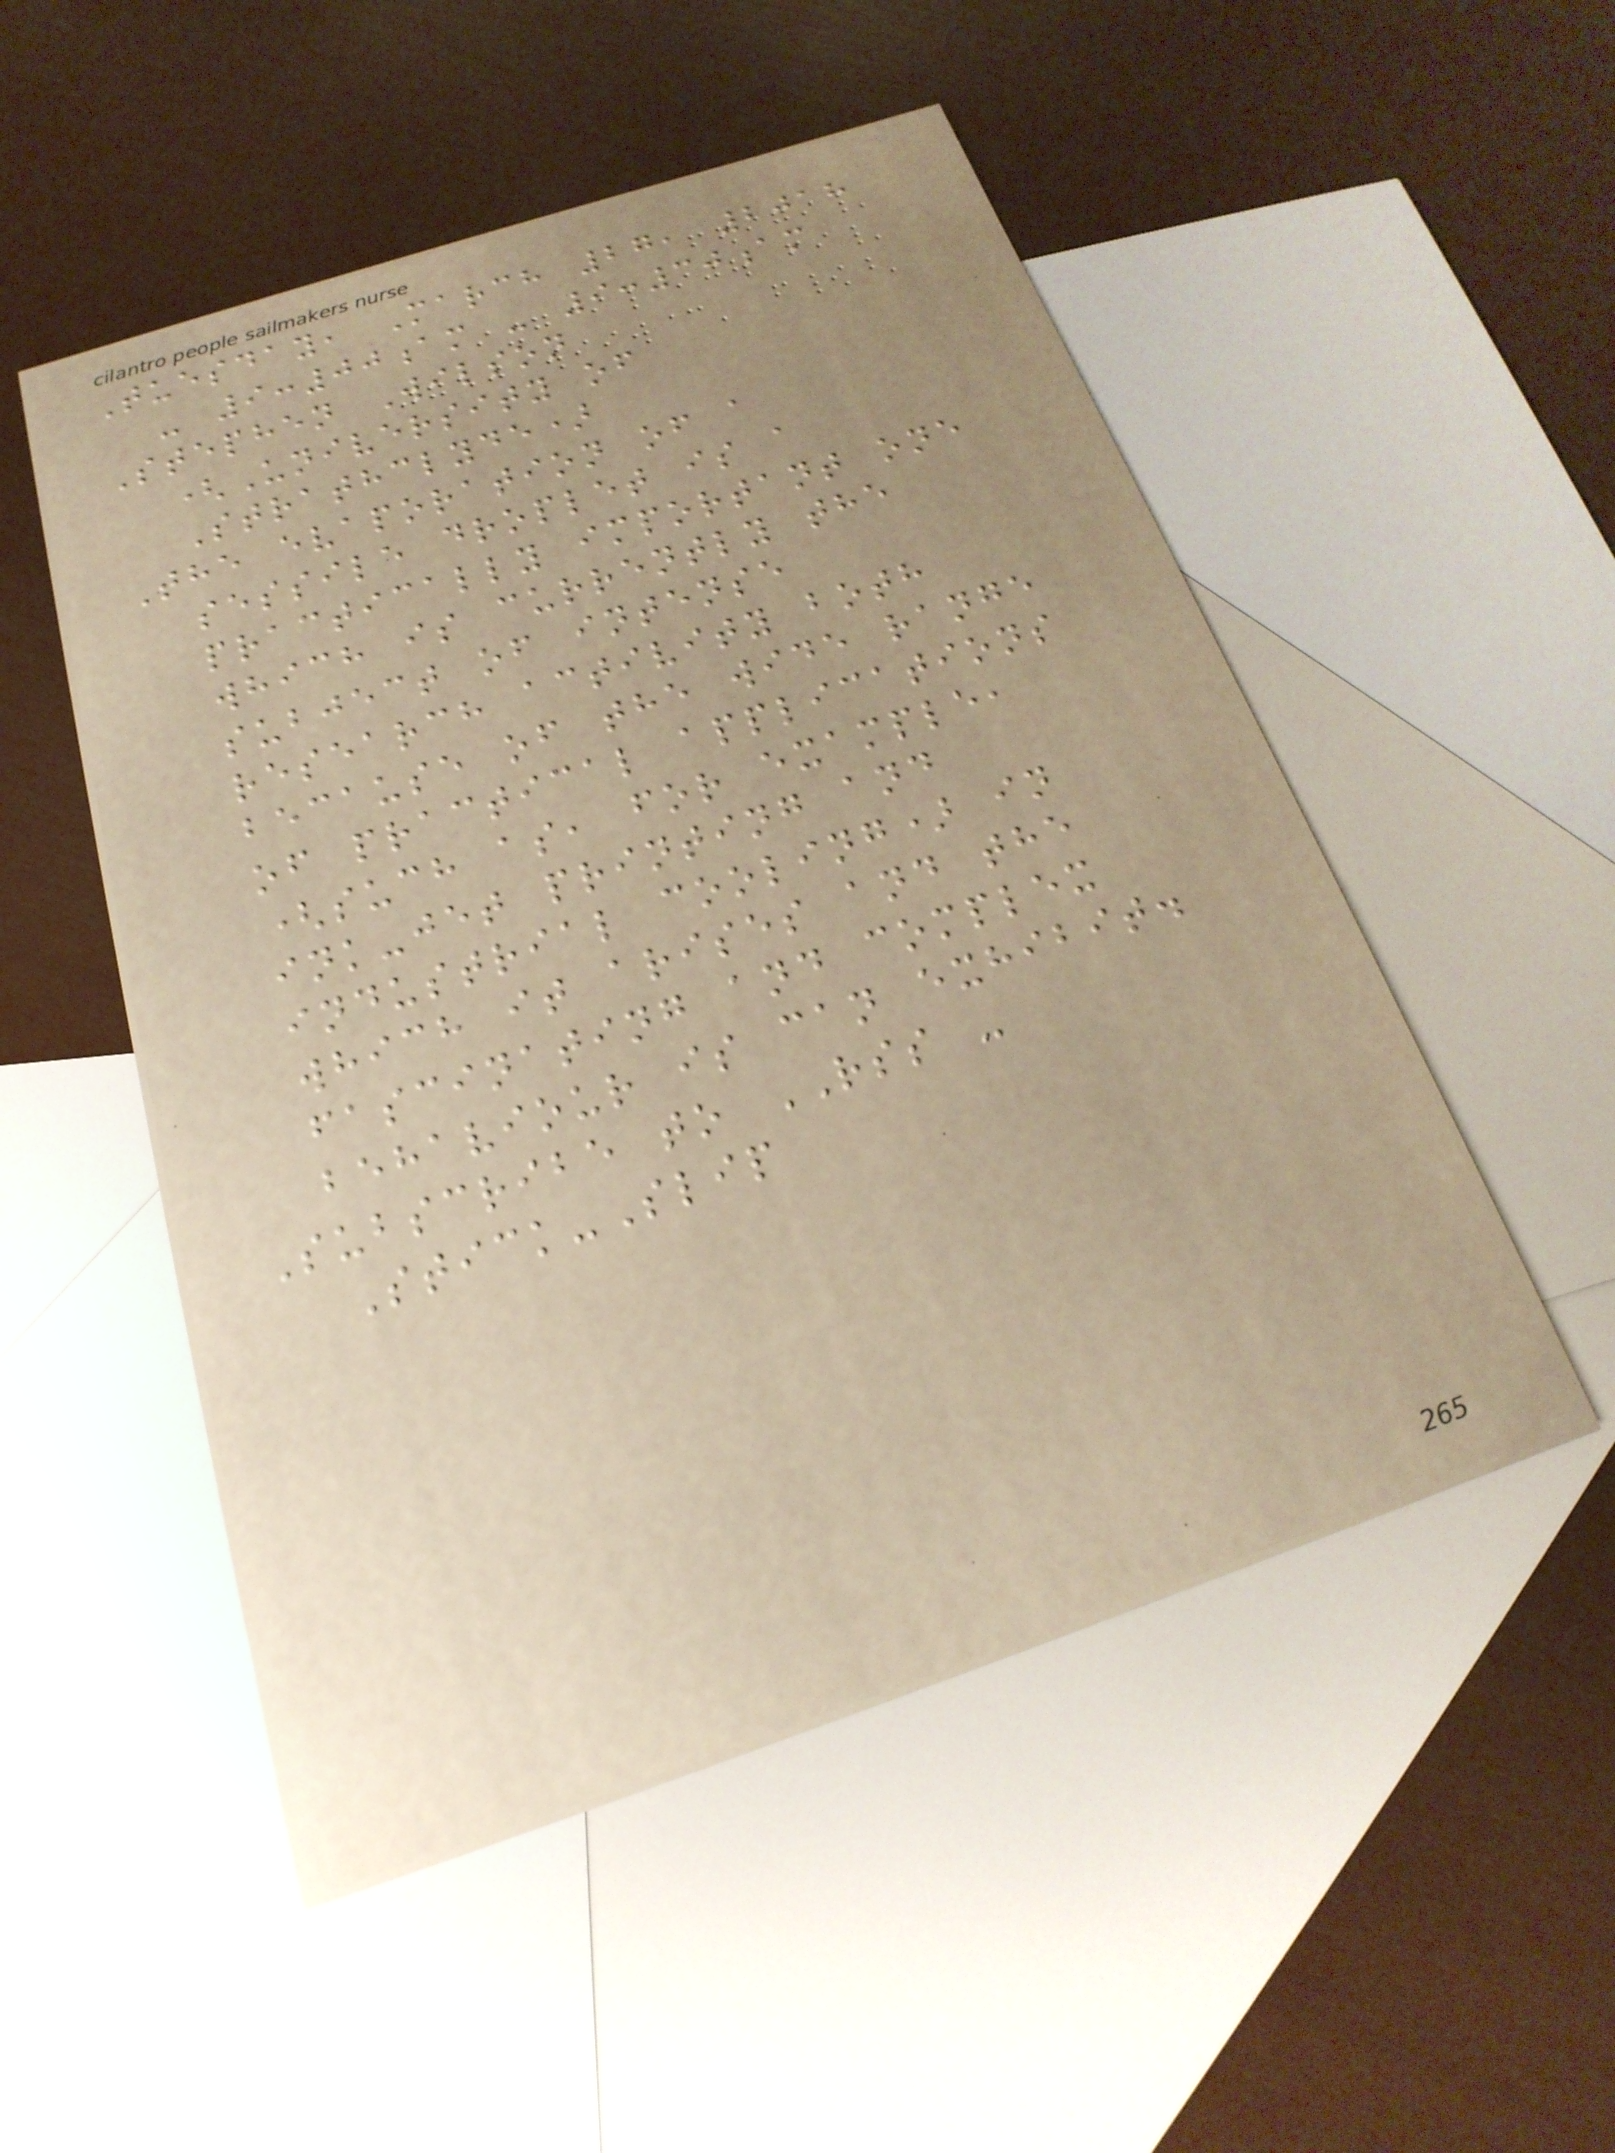Tuesday, March 27, 2018
- 9:00am - 9:30am
Stephen Wilson
(University of
Strathclyde)
The evaporation of a
sessile droplet is a
practically important one
which is currently the
subject of intense
research activity both
because of the wide range
of practical applications
(such as, for example,
ink-jet printing and
industrial cooling) in
which it arises and the
fascinating and complex
behaviour is can exhibit.
Subscribe to RSS -
Stick-Slip
